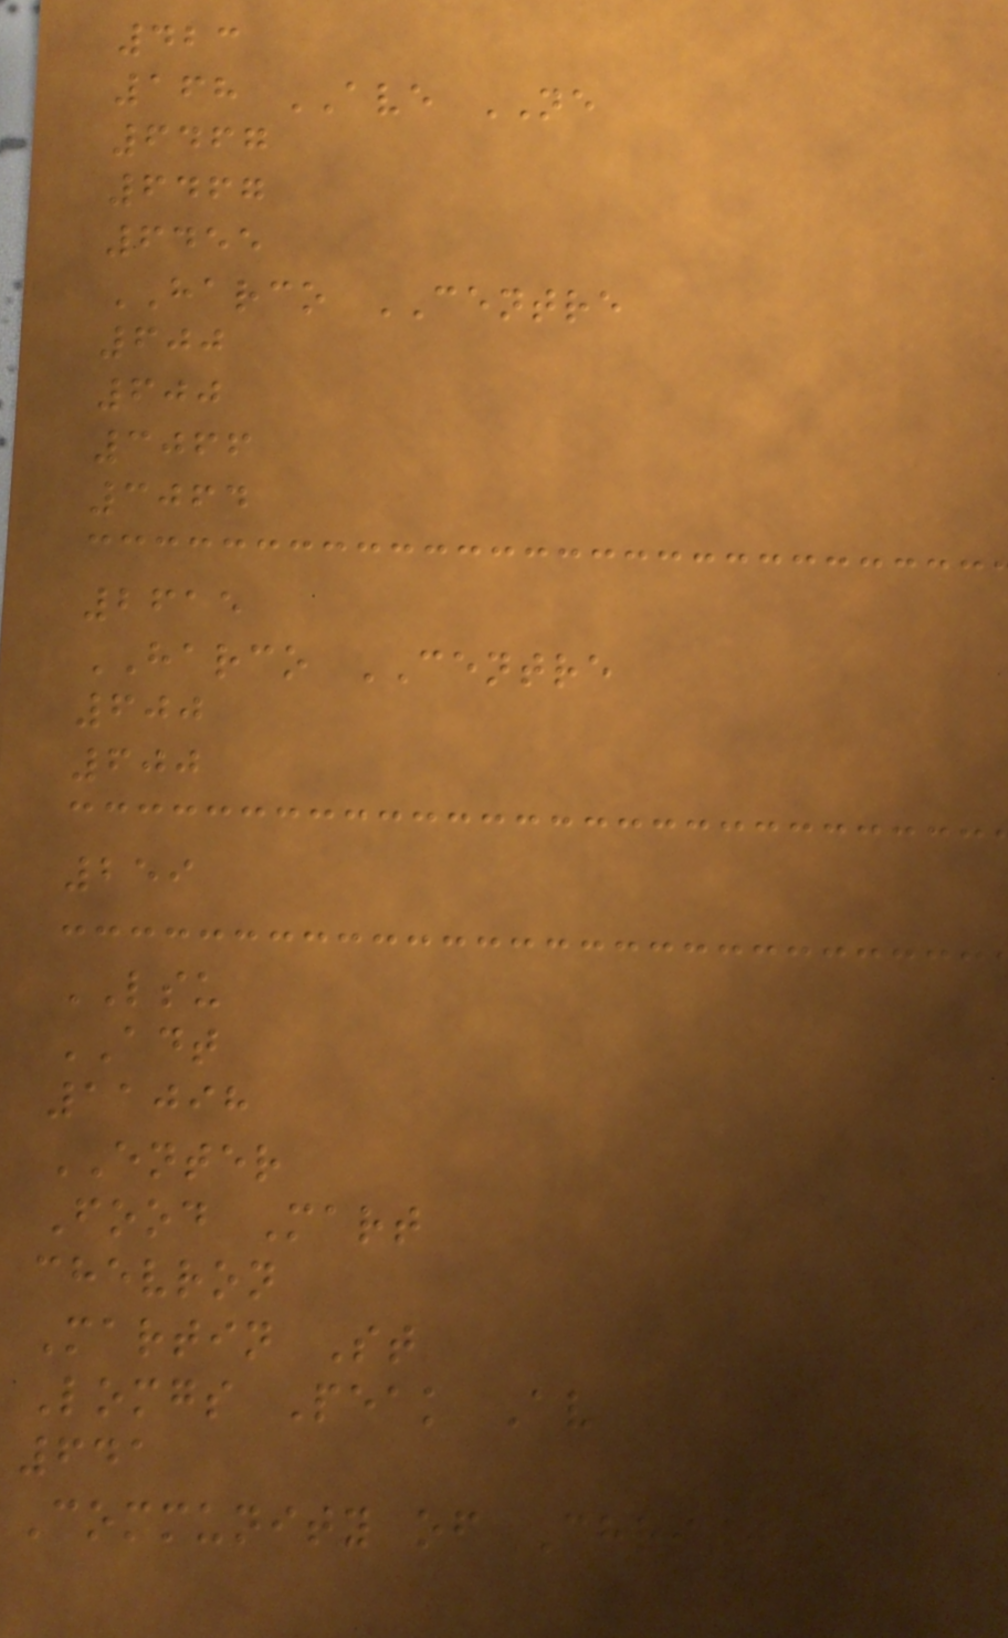423
168 AVE NE
6467
6467
6455
HARCO CENTRE
600
600
3066
3064
2615
HARCO CENTRE
600
600
259
LSU
ADT
11098
ENTER
Food Mart
chevron
Martin St
Lomgs Peak Av
641
Community of Christ
